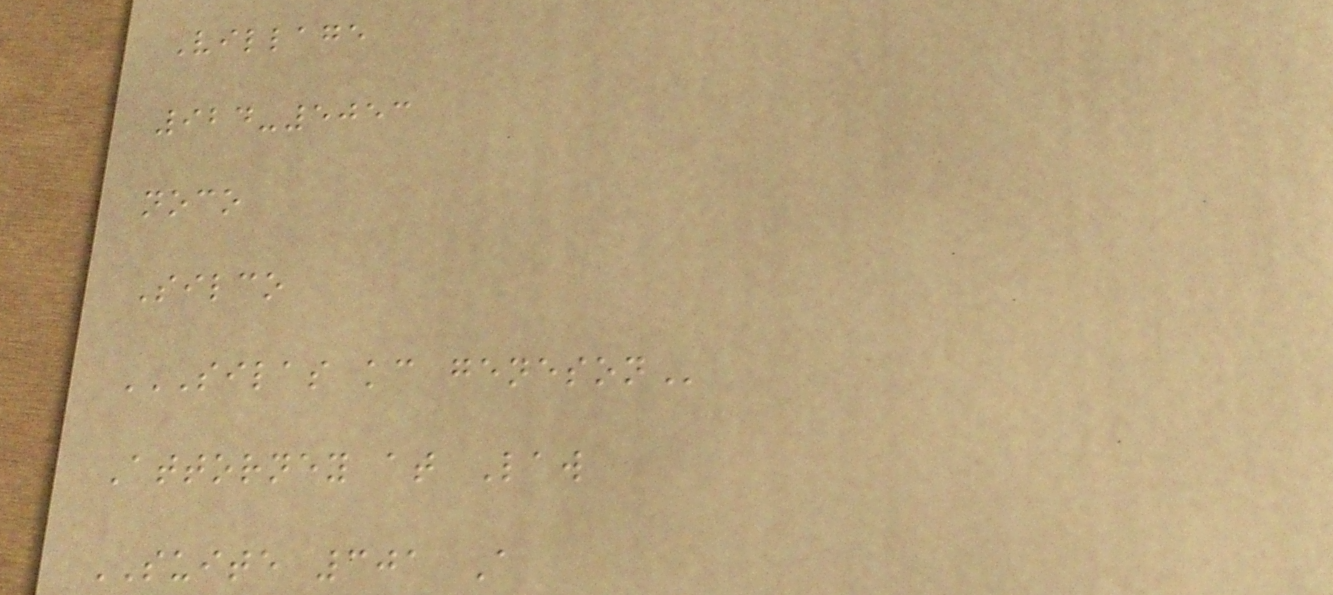Village
924-5053
noco
Silco
SILAS KC GENESON
Attorney at Law
SUITE 301 A
